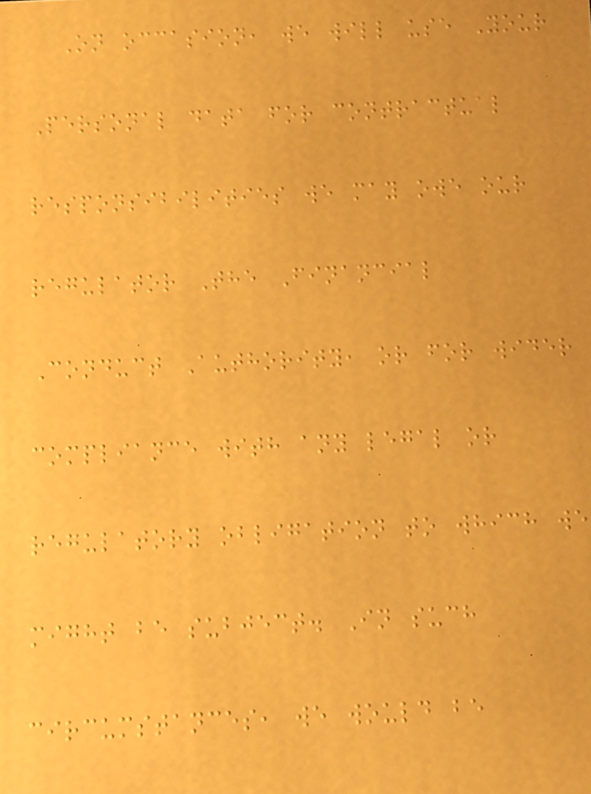On occasion, we will use Your
Personal data for contractual
responsibilities we may owe our
regulator The Financial
Conduct Authority, or for wider
compliance with any legal or
regulatory obligation to which we
might be subject. In such
circumstances, we would be
